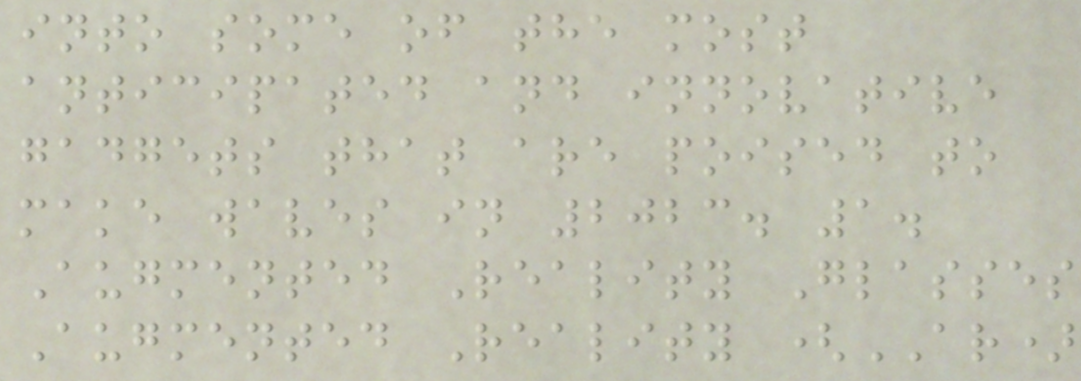into some of the most
anticipated and innovative
gadgets that are poised to
make waves in 2023. 1.
Augmented Reality Glasses
Augmented Reality (AR)
